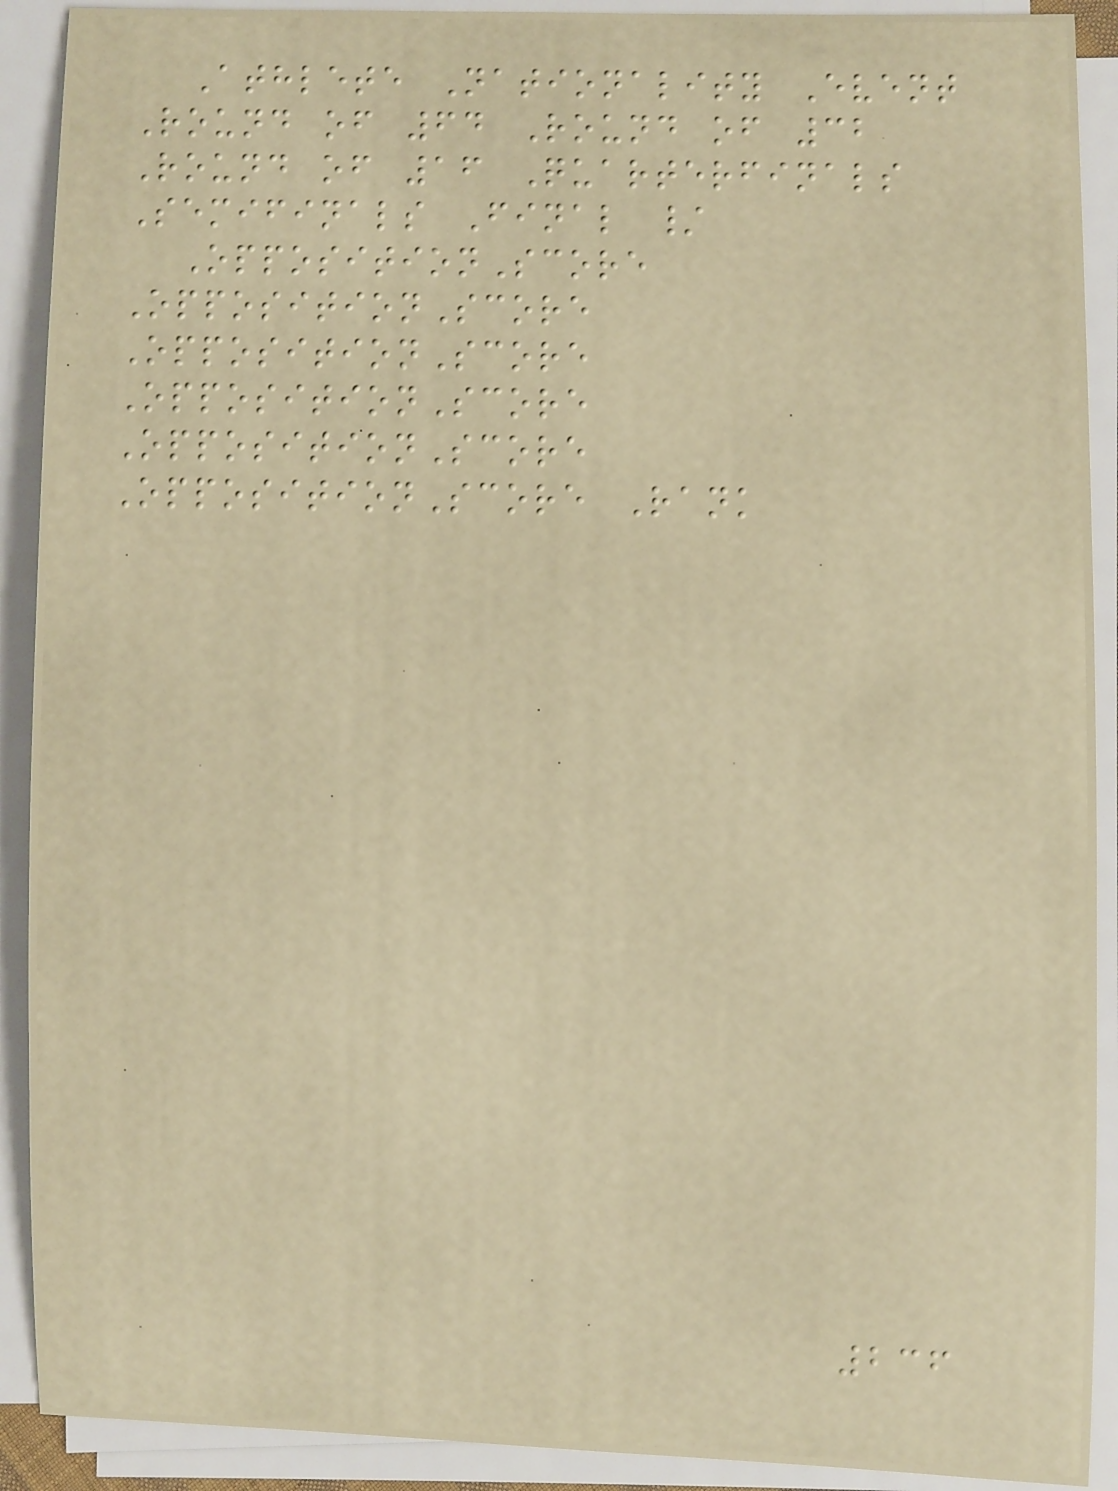Athlete Nationality Event
Round of 64 Round of 32
Round of 16 Quarterfinals
Semifinals Final /
OppositionScore
OppositionScore
OppositionScore
OppositionScore
OppositionScore
OppositionScore Rank
236
